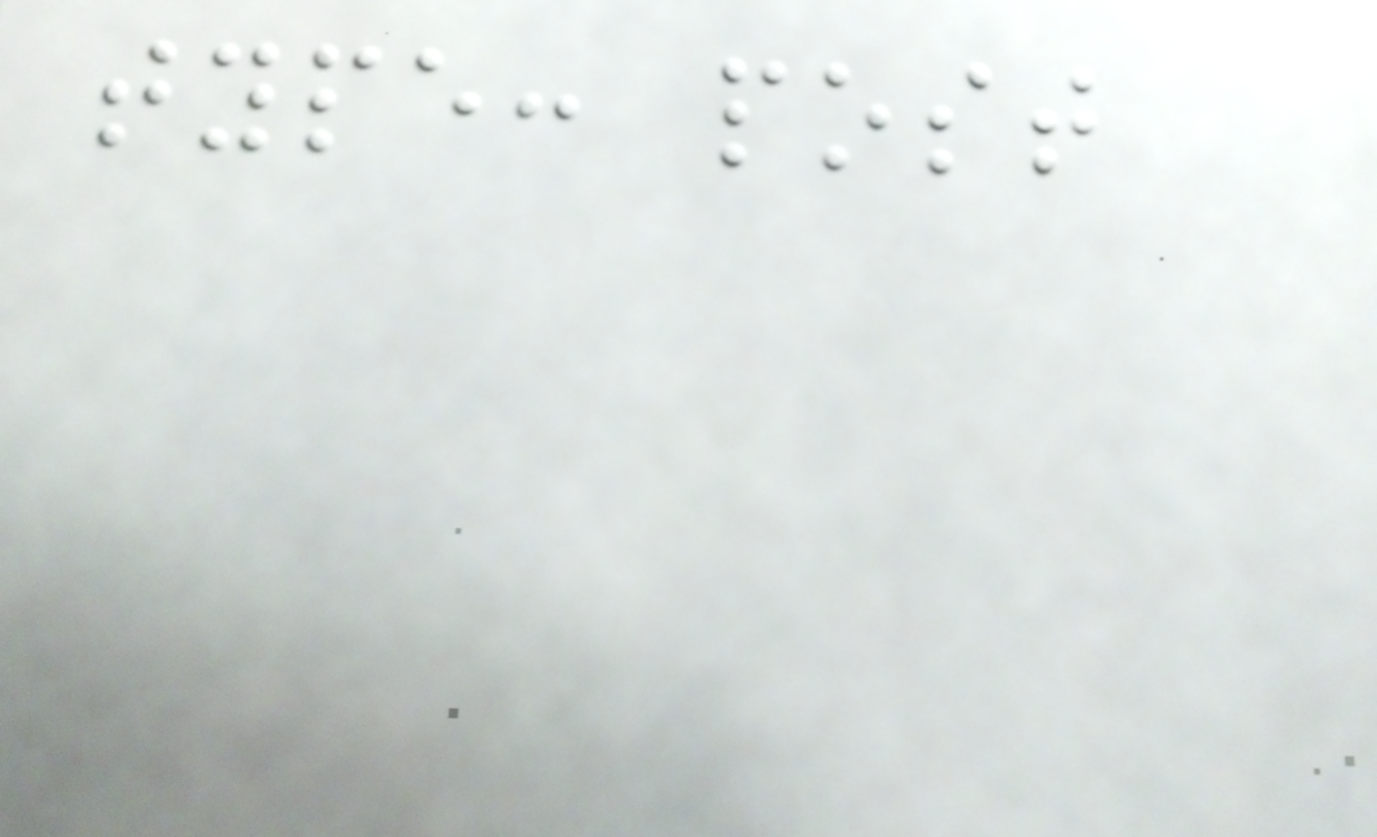type: post
